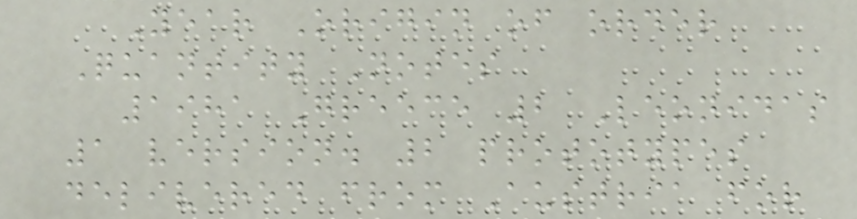Year Origin of order
Quantity Notes
1981 Greece 2 Leonidas
1 version. 2 prototypes
delivered from Austria for
